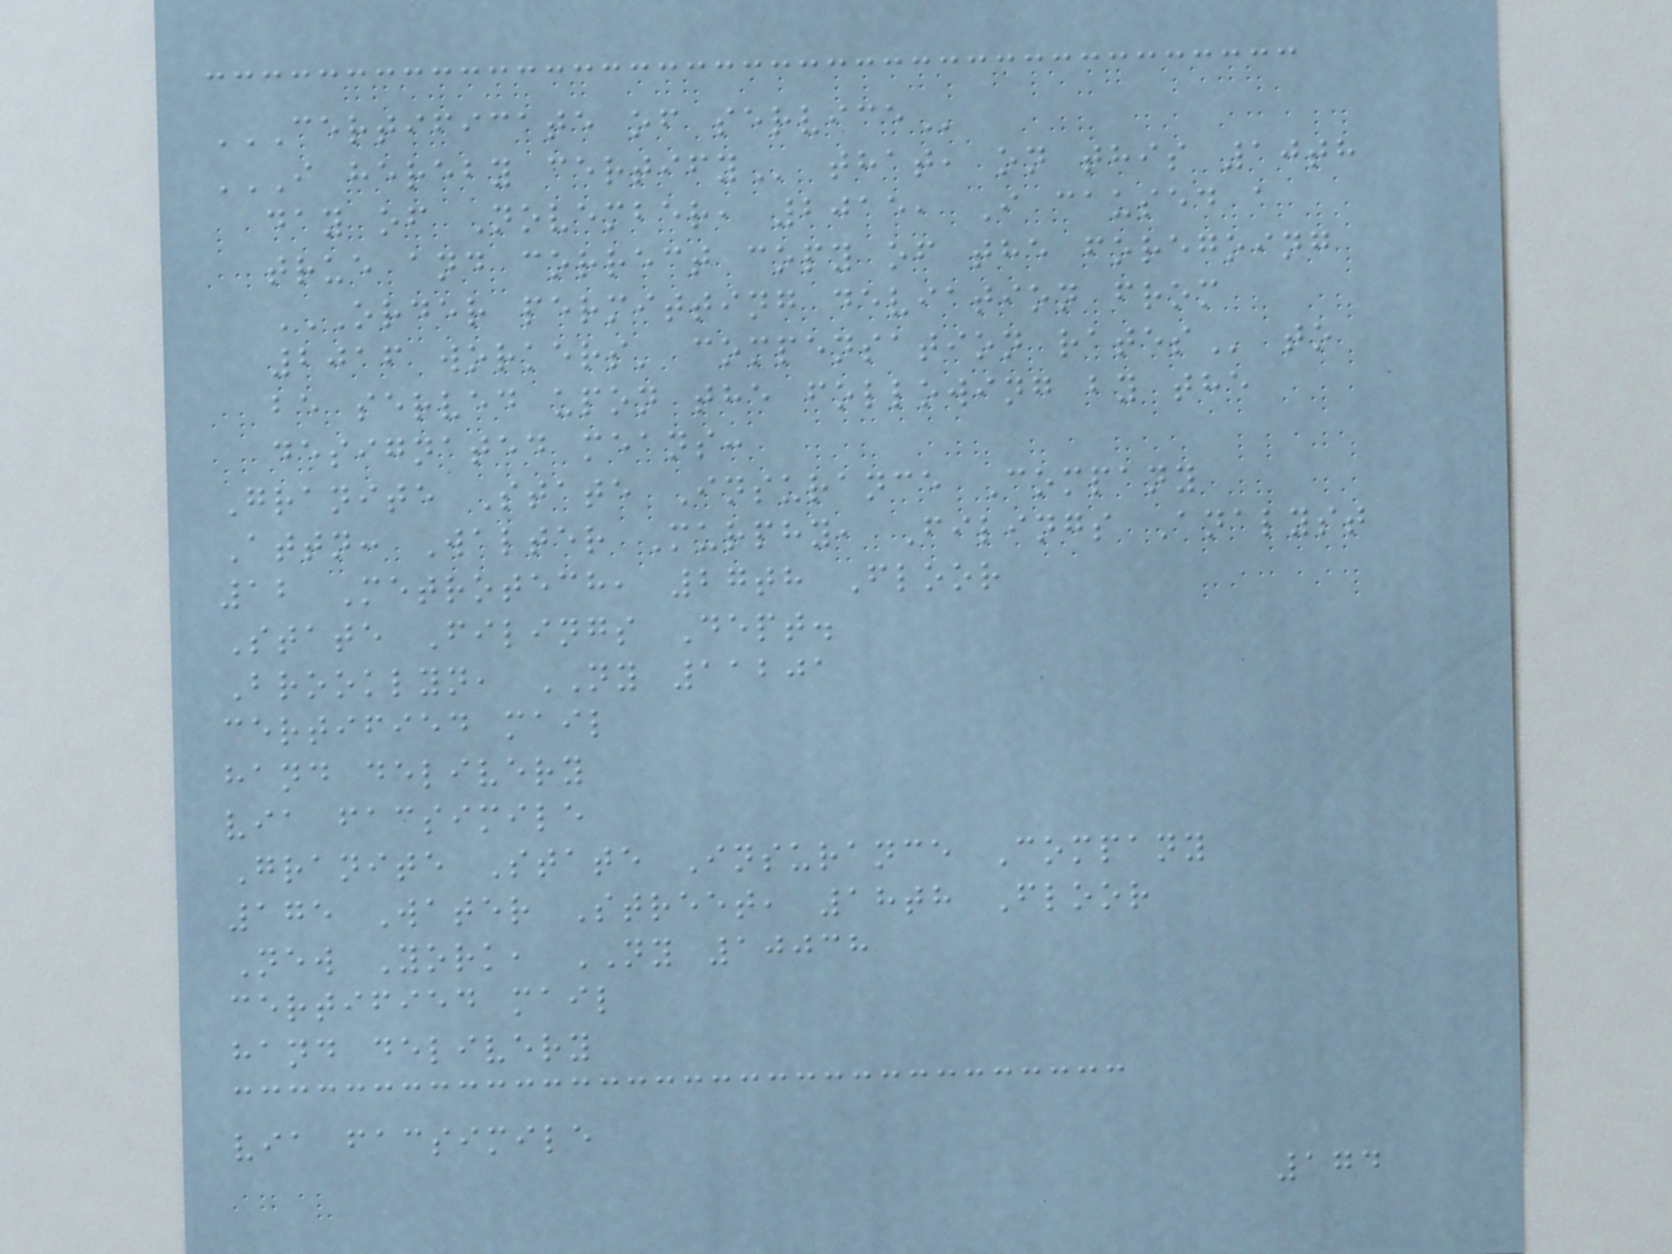CERTIFICATE OF SERVICE
I HEREBY CERTIFY that, on this 10th
day of November, 2015, I caused a
true and correct copy of the foregoing
ORDER PERMITTING DEVIATION FROM
2016 WORKERS' COMPENSATION RATES to
be served upon the following by the
designated means:
Granite State Insurance Company
Attn: Walter Murphy, Filings Analyst
12 Metrotech, 27th Floor
State Filings Dept.
Brooklyn, NY 11201
certified mail
hand delivery
via facsimile
Granite State Insurance Company
175 Water Street, 18th Floor
New York, NY 10038
certified mail
hand delivery
via facsimile
174
